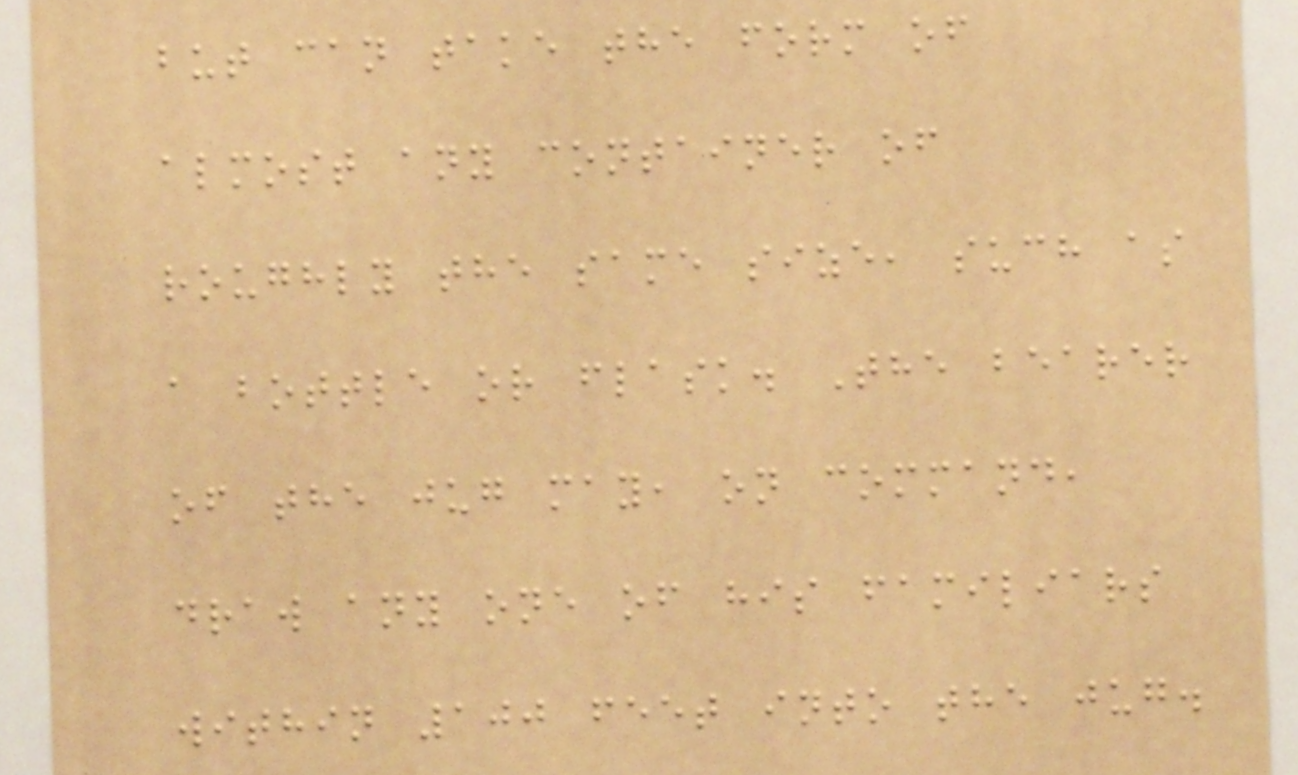but can take the form of
almost any container of
roughly the same size, such as
a bottle or flask. The bearer
of the jug may, on command,
draw any one of his familiars
within 100 feet into the jug.
